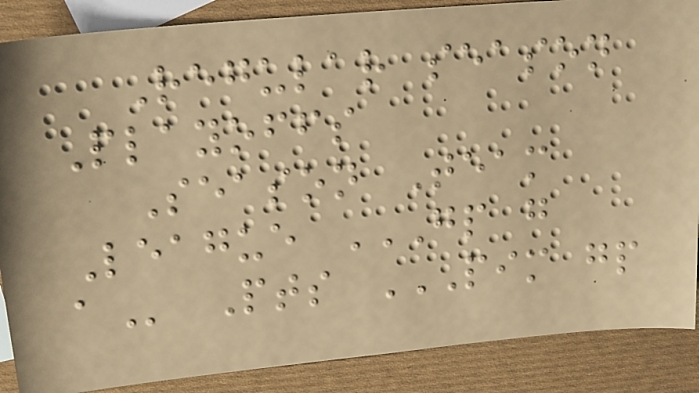Regular season
Playoffs
Season Team
League GP G
A Pts PIM GP
